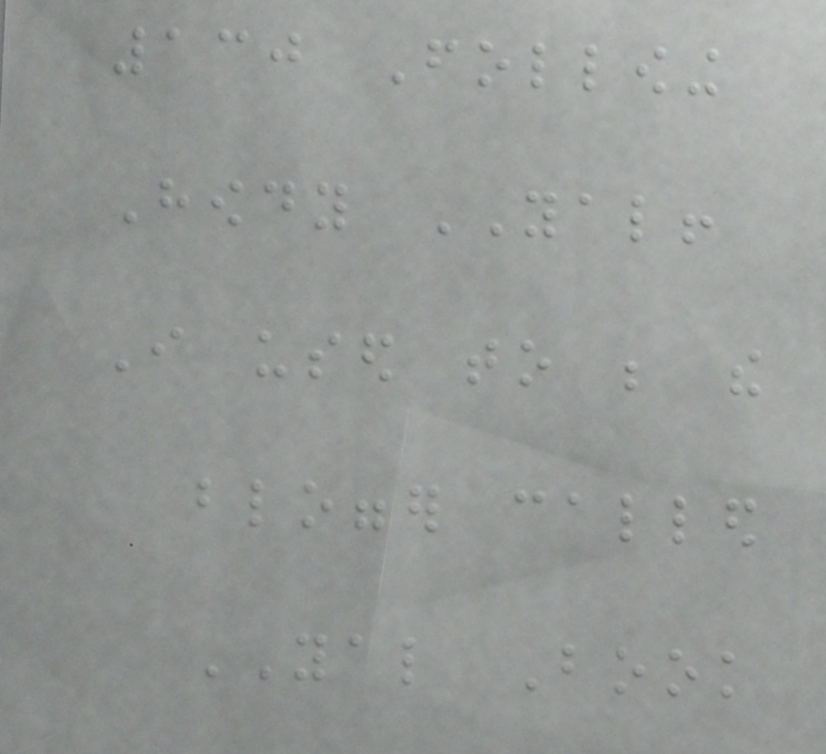130 Following
Howdy YAL!
I used to be the
blogger called
YAL Book
